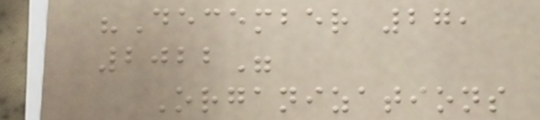"December 27,
2022"
Organizations
